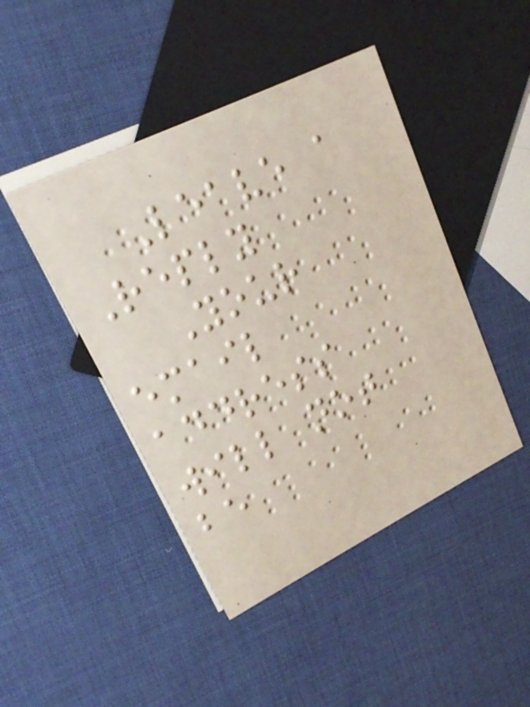Leave a
Reply
Your
email
address
will not
be
